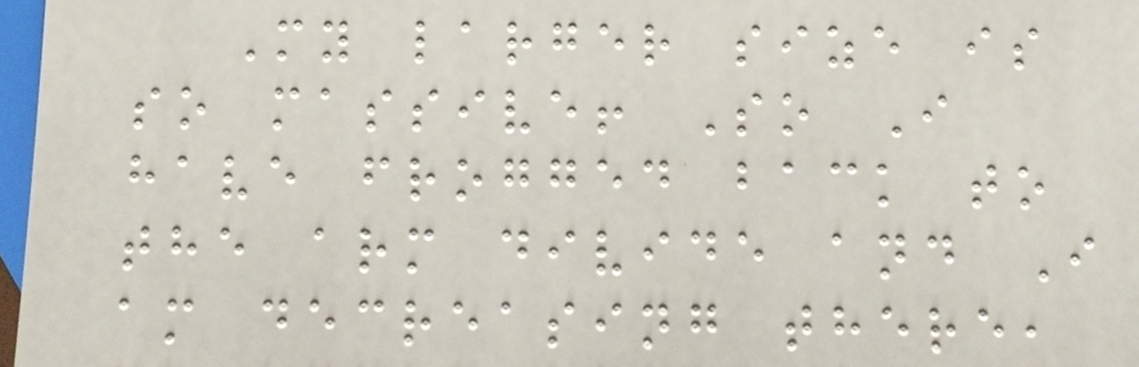My larger size is
so massive! So I
have frogged back to
the arm divide and I
am decreasing there,
